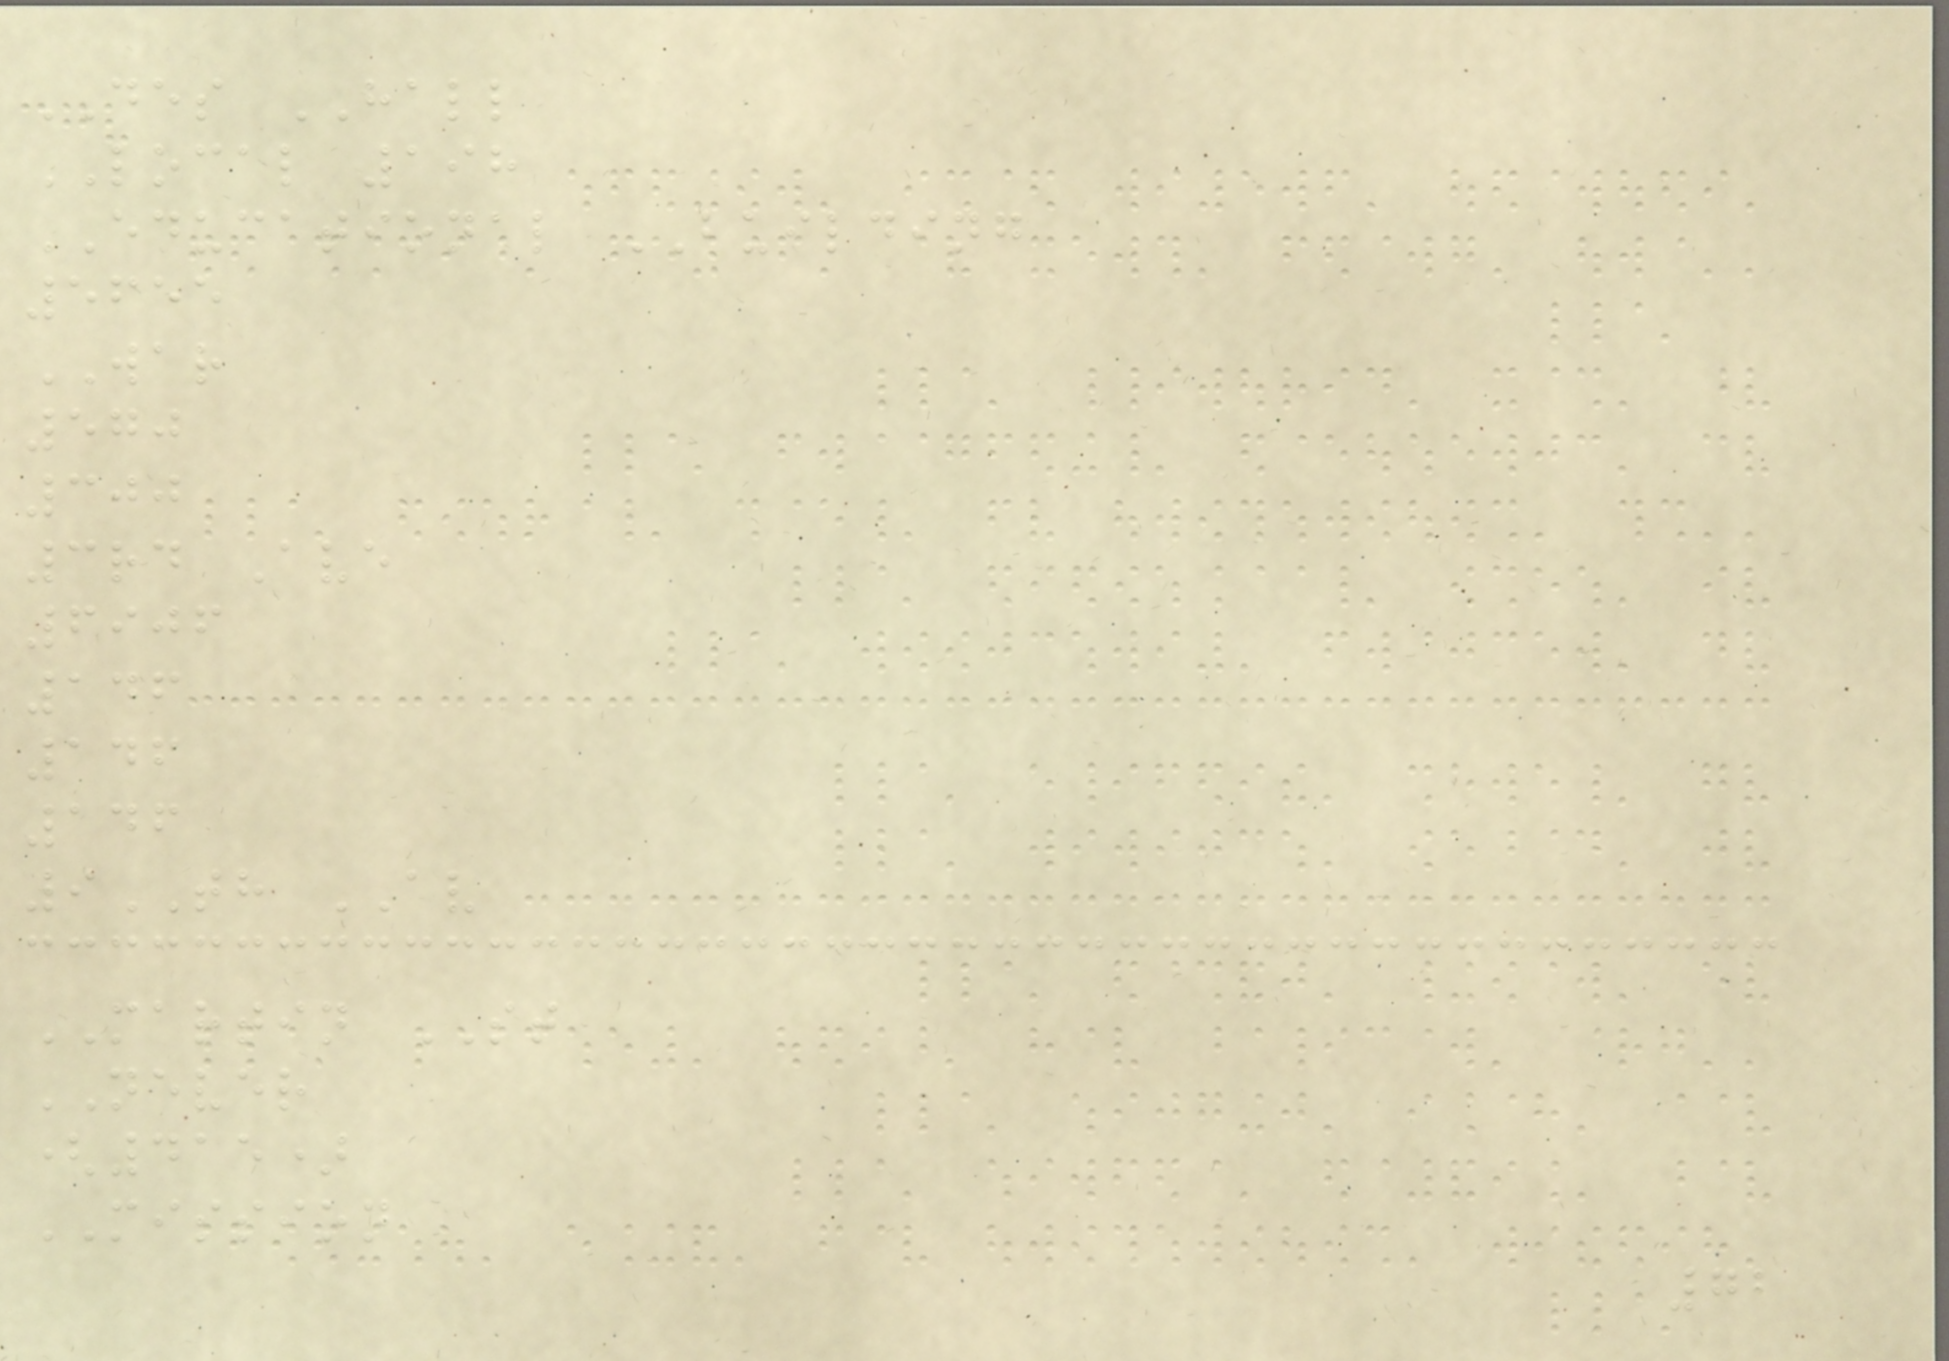DES HALL
LOCAL 198
EDUCATIONAL BUILDING
5655
WAR
570
300
3rd Ave
6906
146
146
146
9TH AV
MARTIN ST
NEVER
(415)
MISSION
72
